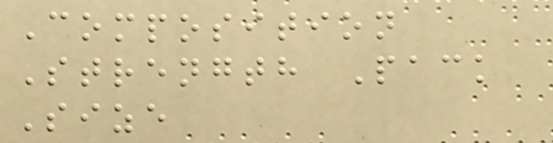Composition
Strength Pack
Size
